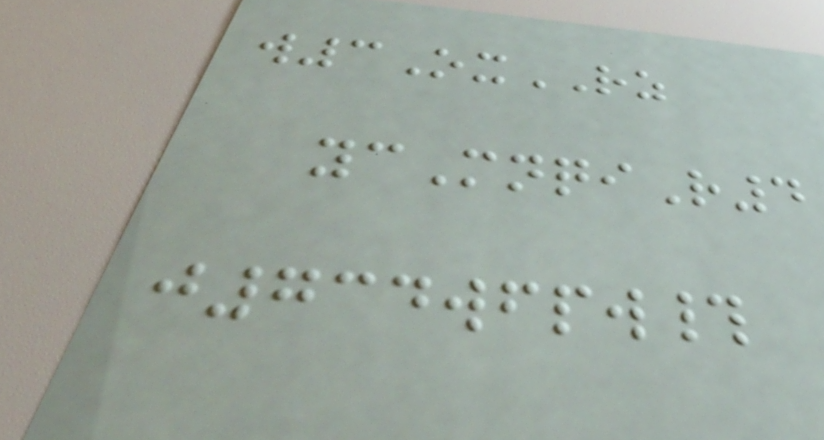w3OxRZ
ycMnqiR4
j734wfpw#
